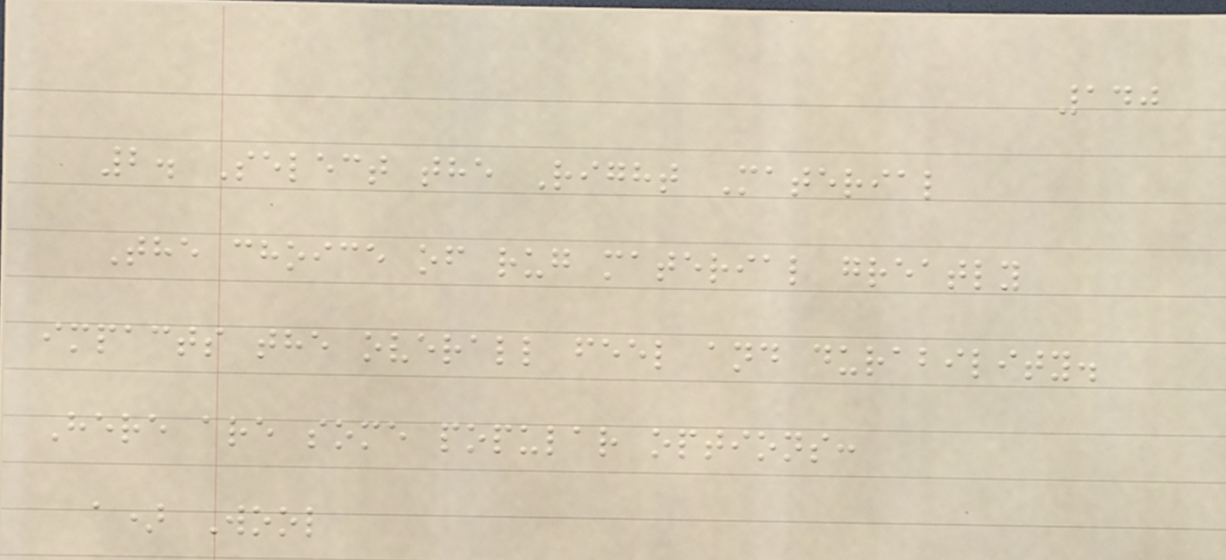140
2. Select the Right Material
The choice of rug material greatly
impacts the overall feel and durability.
Here are some popular options:
a) Wool
